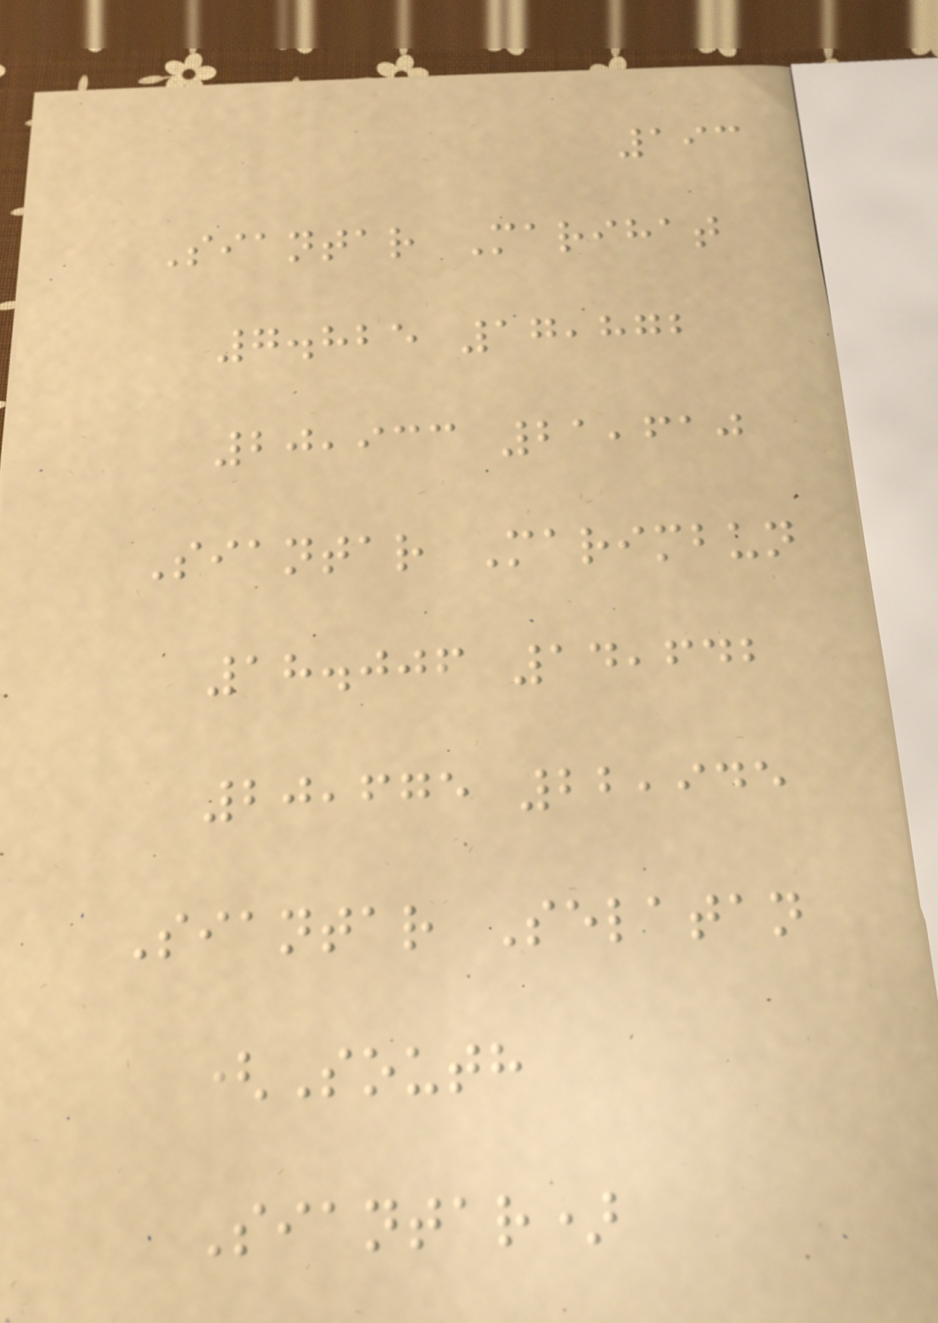193
Siantar Marihat
7.825 17,872
20,933 21,610
Siantar Marimbun
18.006 14,642
20,675 22,945
Siantar Selatan
(South
Siantar)
